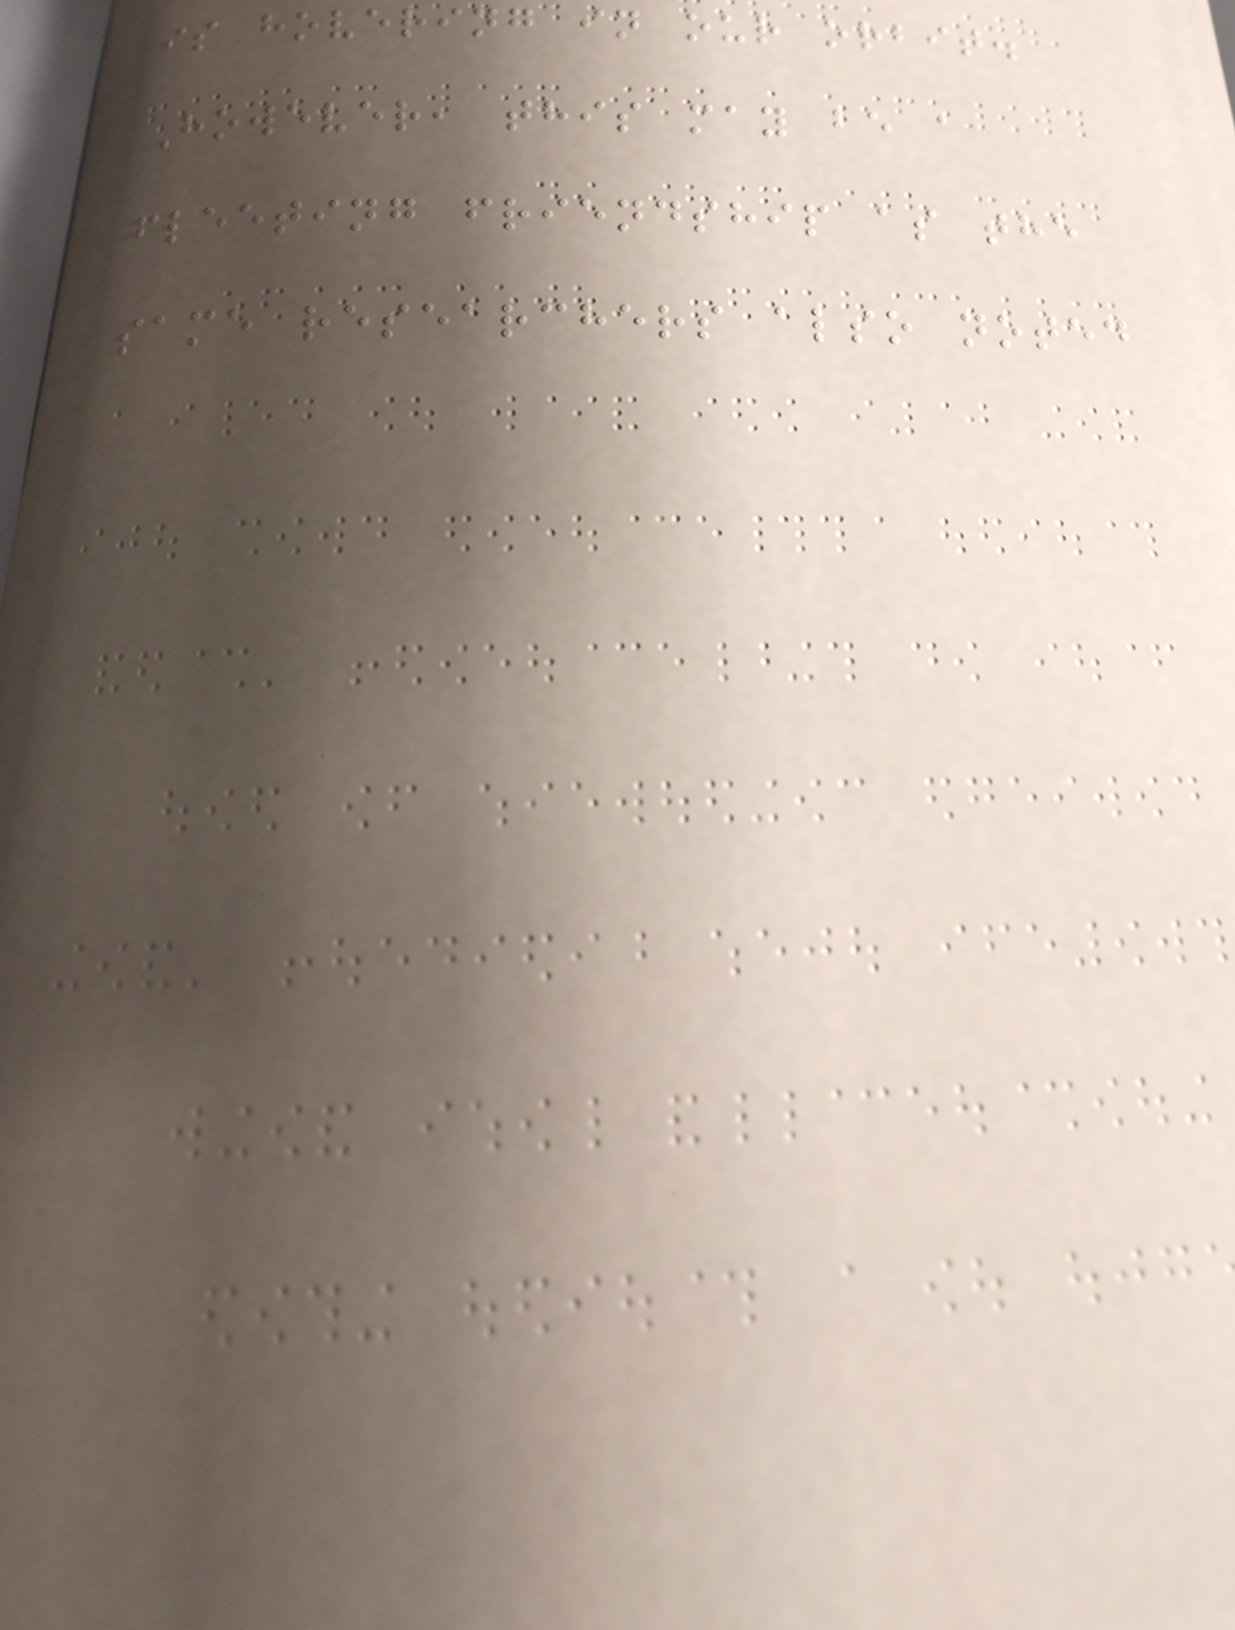is hovering in our orbit.
However, this may be a
fleeting friendship as the
same researchers also noted
